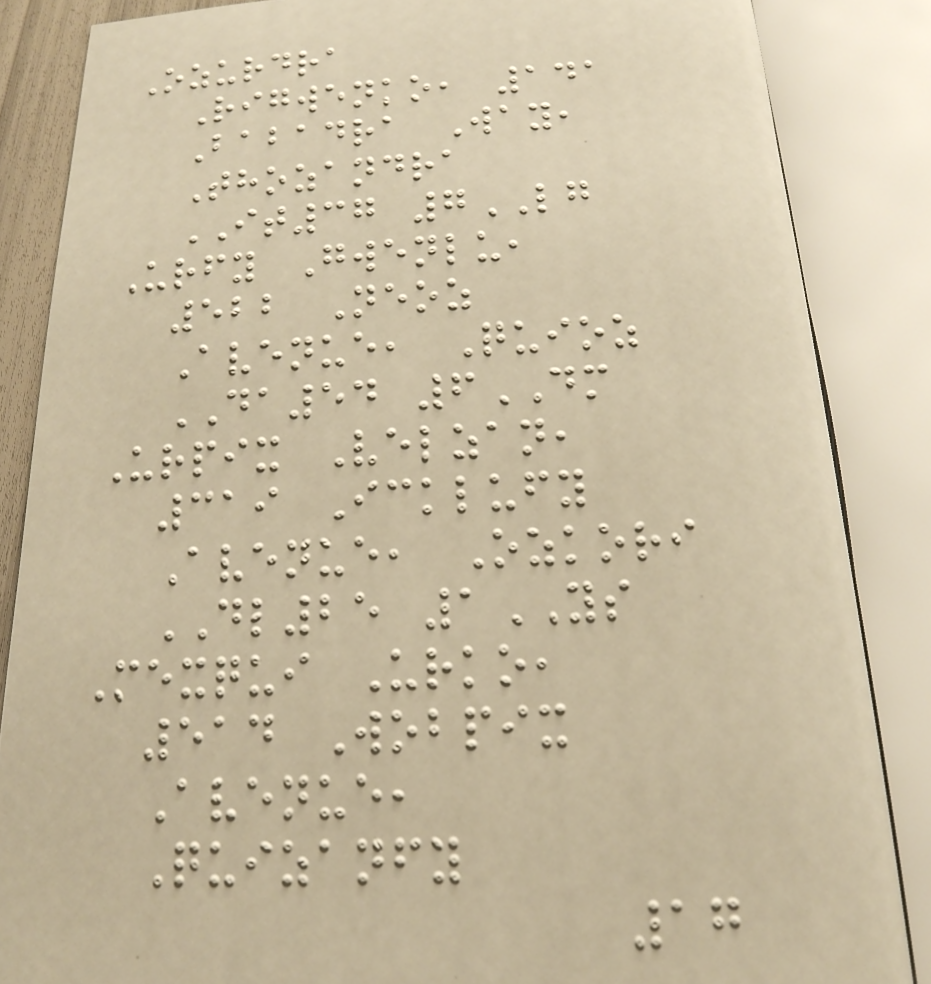Ozurdra
Rigwenko, 141
Babadra Way,
Thozandra
IT37 7LG
Urfy Gwenlu,
522 Neoz
Avenue, Quioz
DA54 6DM
Urpix Velzan,
319 Icklufy
Avenue, Ozkori
DL25 1YS
Mexqui Urko,
514 Wobpix
Avenue,
Quizanfy
17
